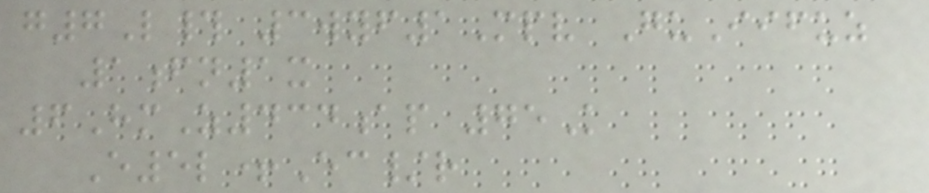g7L# 3wyf1Mpv GuIifuz
1fn1x
6HmZ434ap 75K
E5l+Ec/r
